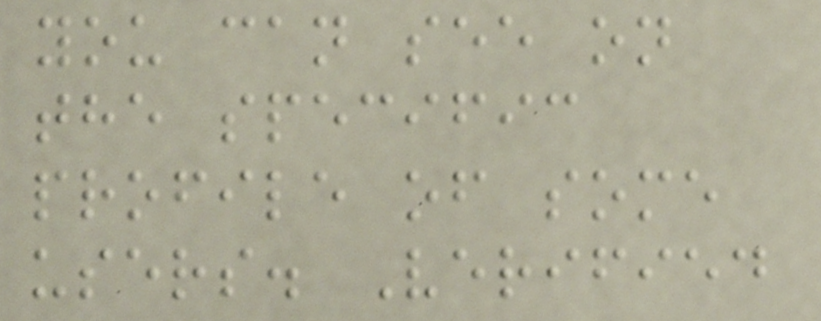you can see on
the specific
profile of some
users. Verified
